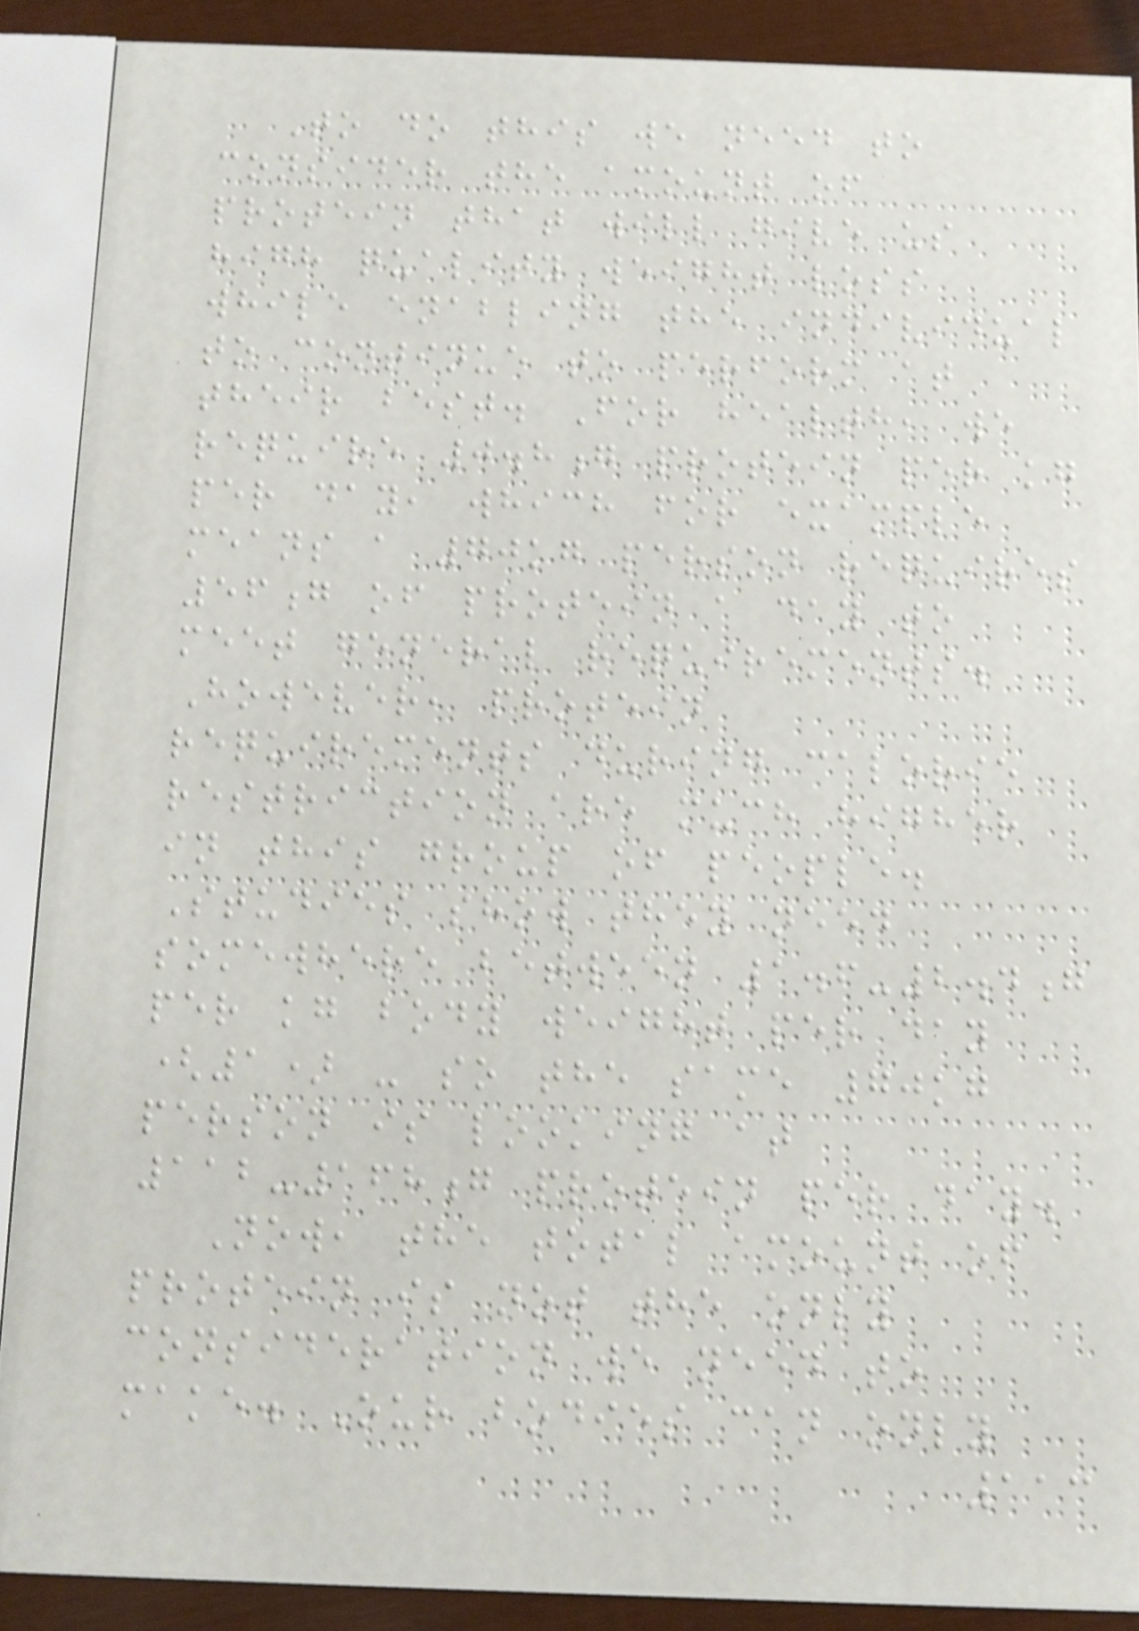To do this we need to
consider the amount of
protein that will give us
high quality weight loss
while enabling the individual
to continue to perform at
their best. For health, we
require 0.8g protein per kg
per day, which for example
means a 70kg person requires
56g of protein a day to
meet general requirements.
However, protein
requirements during calorie
restriction are much higher
in this group of people.
Studies show they need
somewhere between 1.6-2.4g
per kg body weight per day
(1) - so the same 70kg
person is looking at
112-168g protein per day.
Now, the total amount of
protein is not the only
consideration we need to
make. Our bodies can only
113
